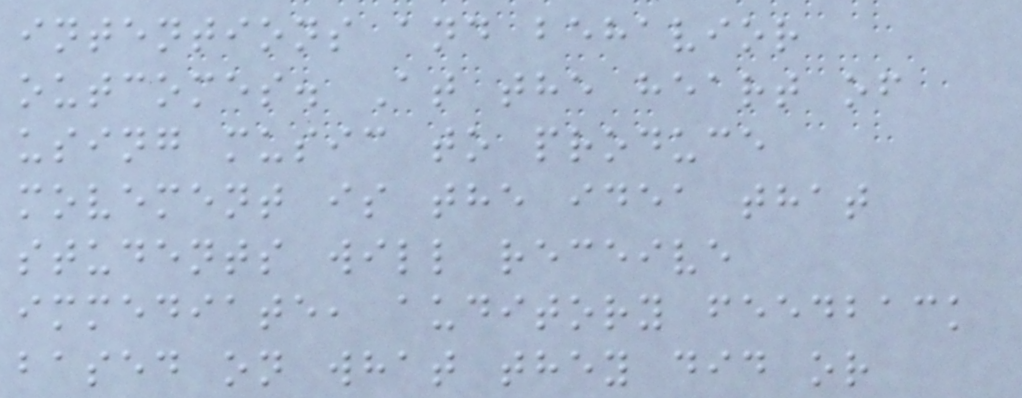intentions and behavior
outcomes. At the heart of
using music to produce
movement is the idea that
students will receive
immediate, auditory feedback
based on what they did or
